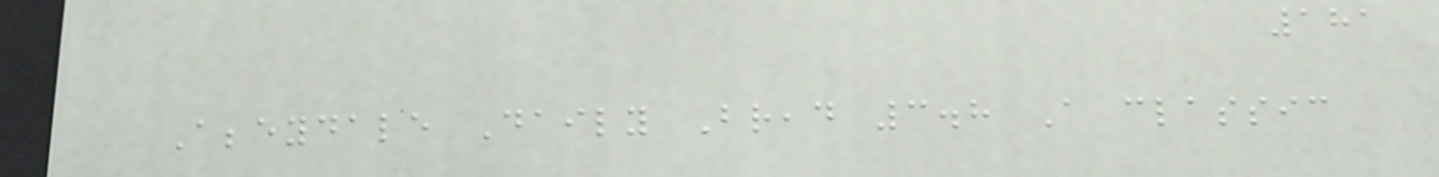181
Abbeydale Daily Bread 3.8 A classic
